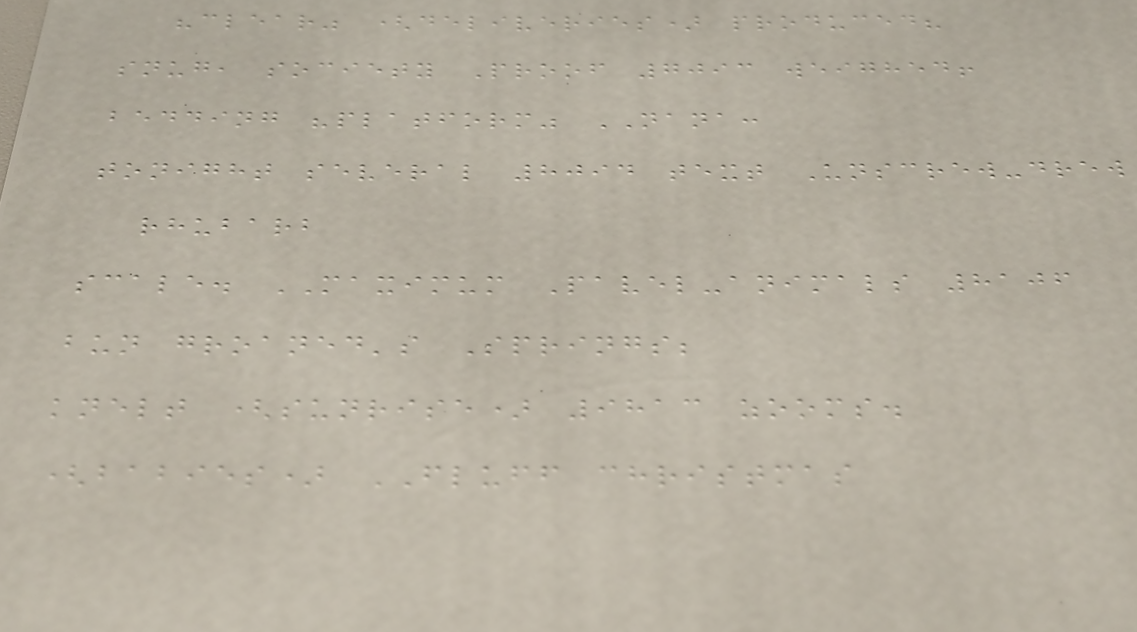"clear" (deliveries) produced?
snug, society Proof 7093 weighed!
bedding "platform" NANA:
tonight several 8094 text Unscrew-drew
rhubarb
scale. MAXIMUM Pavel-animals 8106
bun groaned's Springs;
knelt (sunrise) 9813 zooms.
(babies) FLUFF christmas
